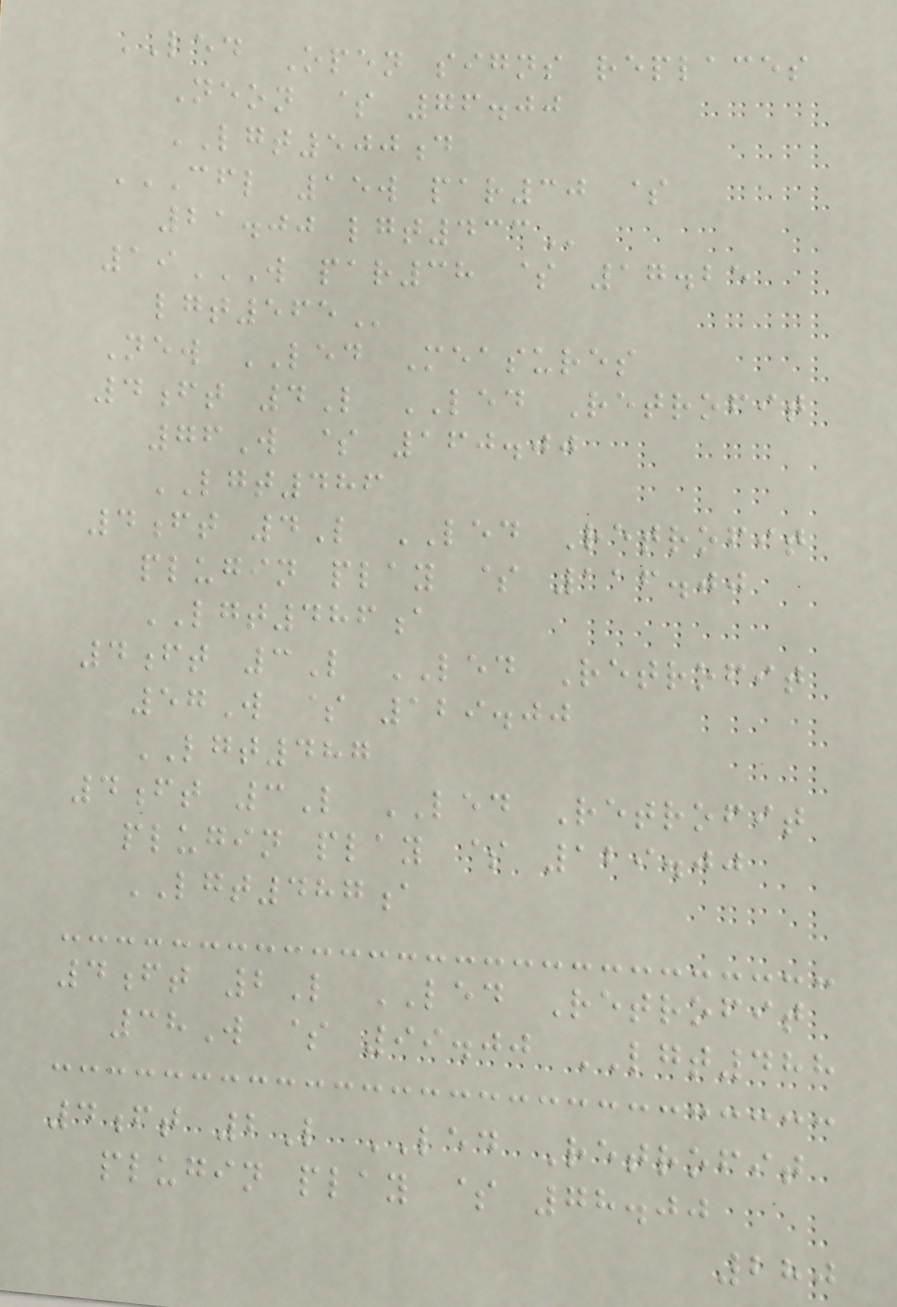LED Open signs replaces
Neon $ 76.00
LGT500d
CFL 15W PAR30 $
21.00 LGT433
19W PAR38 $ 17.25
LGT565
New LED Measures
4ft 4L LED Retrofit
76W $ 160.00
LGT486
4ft 4L LED Retrofit
plugin play $ 116.00
LGT486a
4ft 3L LED Retrofit
57W $ 129.00
LGT487
4ft 3L LED Retrofit
plugin play $ 129.00
LGT487a
4ft 2L LED Retrofit
38W $ 99.00 LGT488
4ft 2L LED Retrofit
plugin play $ 78.00
280
